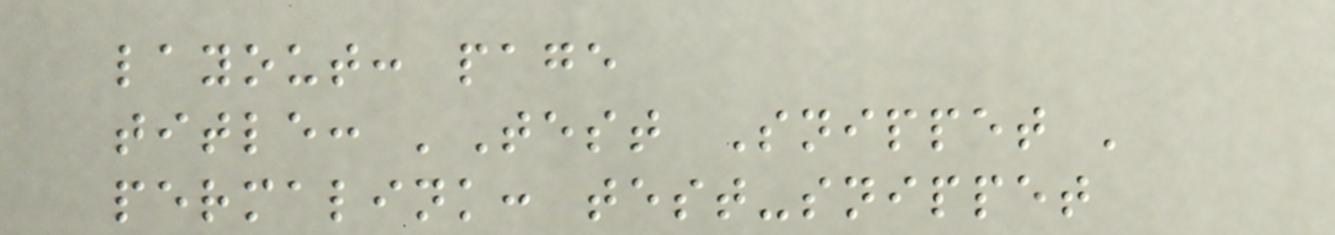layout: page
title: 'Test Snippet '
permalink: test-snippet
